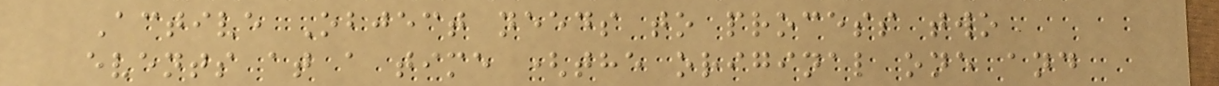Active Object needs to process two
events at a time (the original one and
